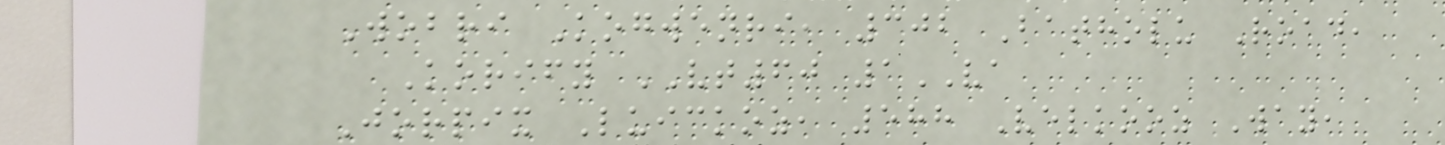Wobri Kogwenri, 302 Batholu Road,
Korify VT60 1VA
Jorpix Luickoz, 588 Velkooz Way,
